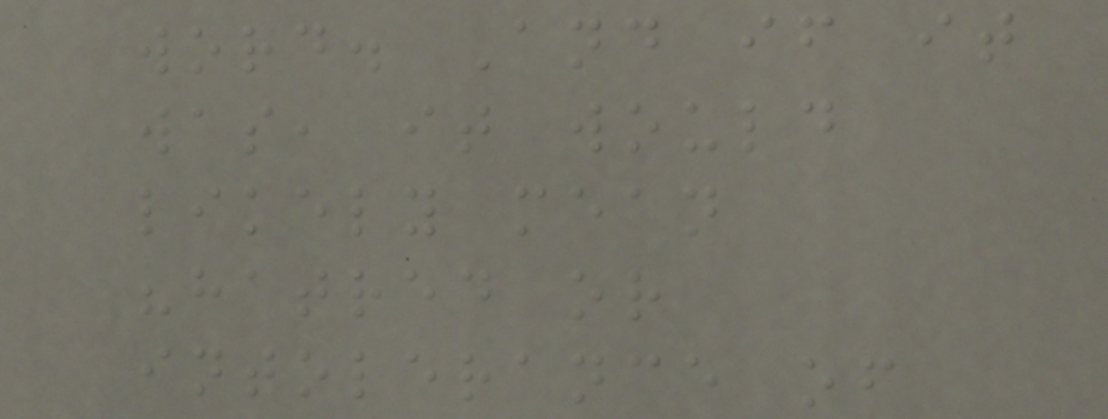word. And if it
was, it would
likely mean
"hatred or
intolerance of
